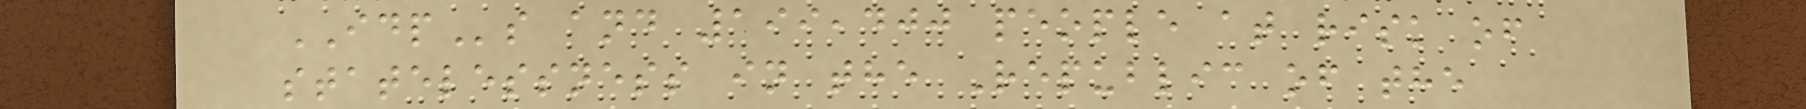IDPs and 199,400 people at risk of
statelessness in the Republic of the
